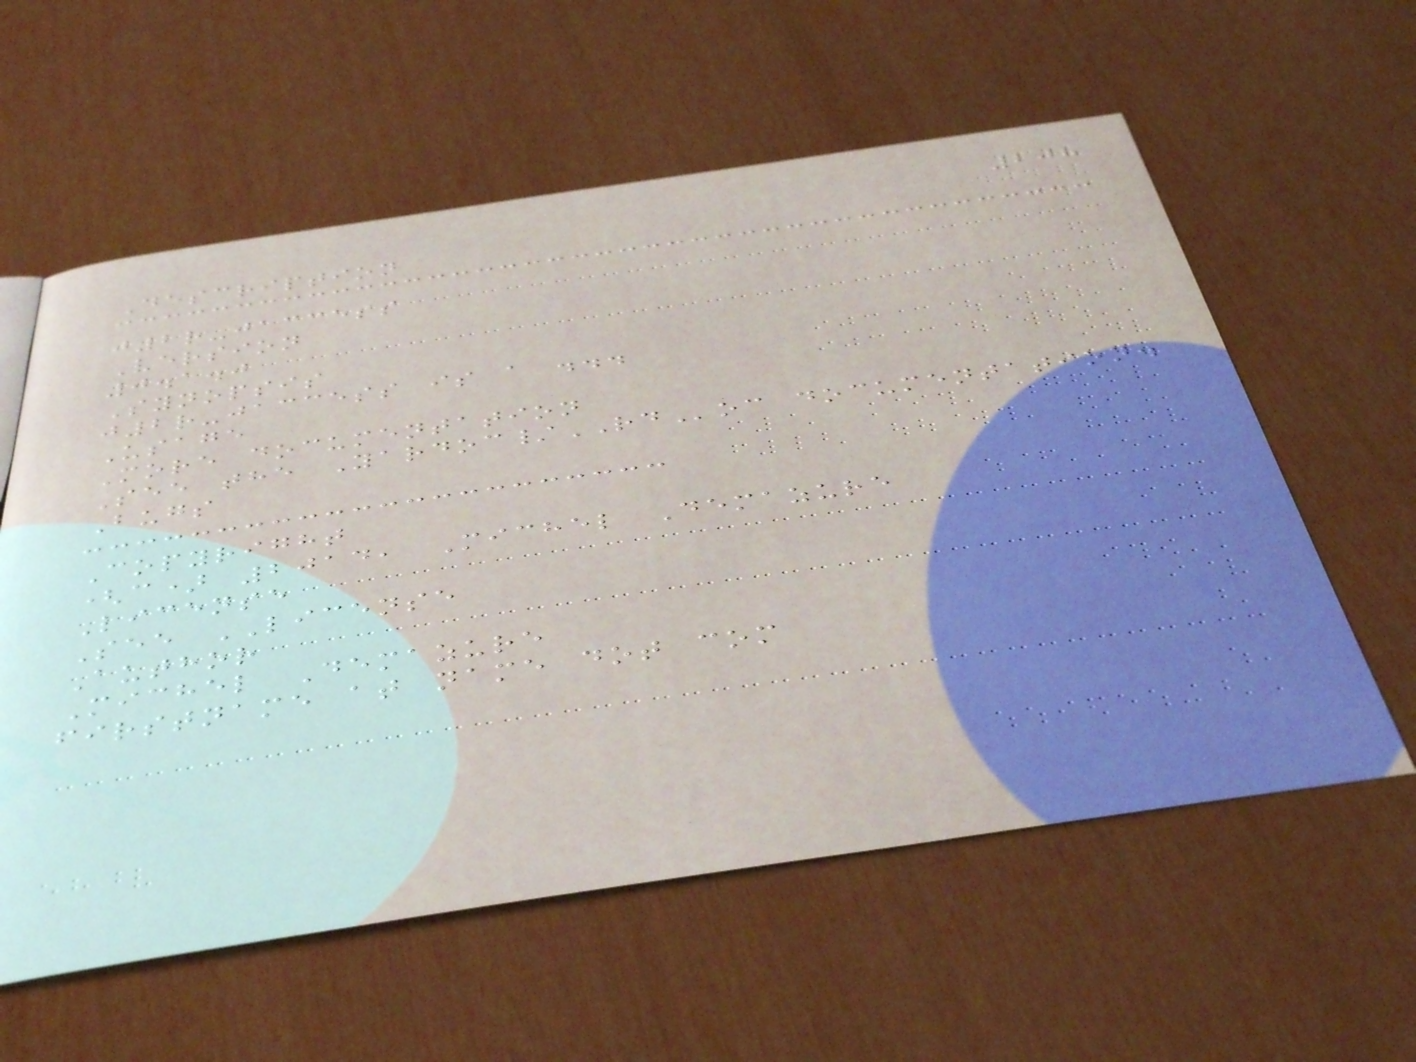208
Description
j2r-jaccess
Version
0.1.0
Synopsis
j2r-jaccess is a ...
Usage
More documentation
See the Yardoc/RDoc documentation.
Bugs
Copyright
(c) 2014, Michel Demazure
License
See LICENSE
Author
Michel Demazure
firstname at name dot com
